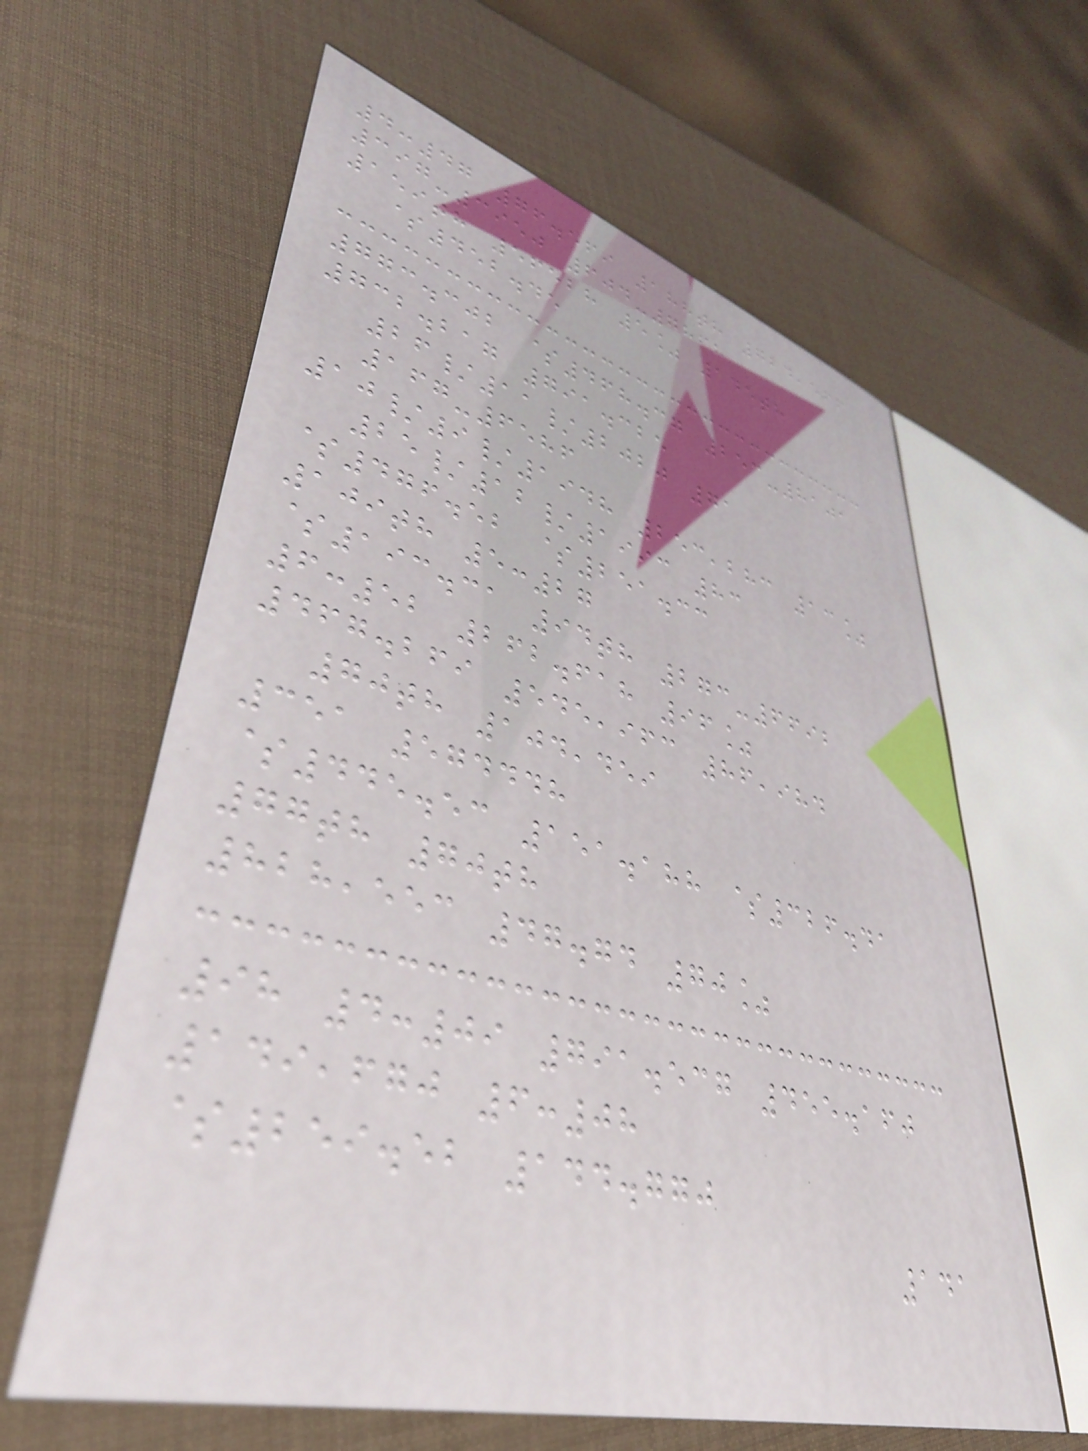4:47 76.569 188th 724,566
397-3950 604-7868
159th 56528 5% 145th
$452.45
773.302 $468.37 253-8101
732.217 791.325
26/11/2020 71
167-6586
10/9/1948 253,283 13%
25/12/1993 83
$476.52 $251.33
109th 5:27
$193.31 94th 273-6692
6:52 262.618 96%
467.269 545,963 86,984
70th 104,459
351 574448
$445.53 151.188 $326.41
77th 70th
828,553 47.74 70%
98 4:09 791.537 455.160
149,670 6:08
$259.52 144.770
141
